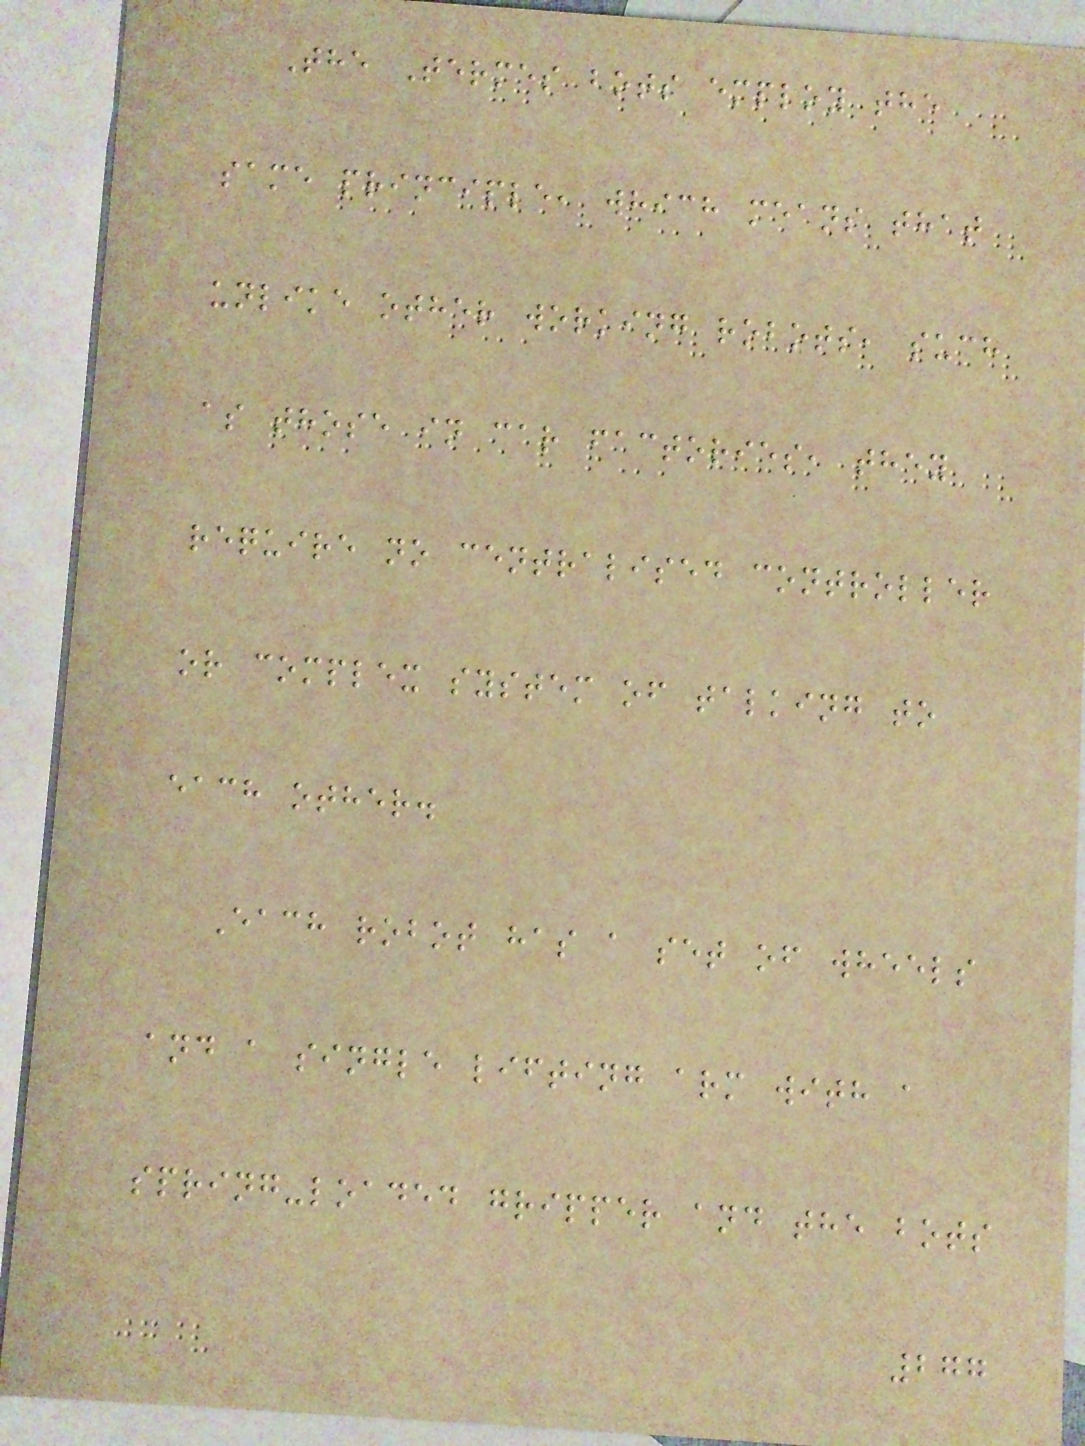The Termes bots employ the
same principle, which means that
unlike other working robots, such
as those in car factories, they
require no centralised controller
or complex system of talking to
each other.
Each robot has a set of wheels
and a single lifting arm with a
spring-loaded gripper and the bots
277
